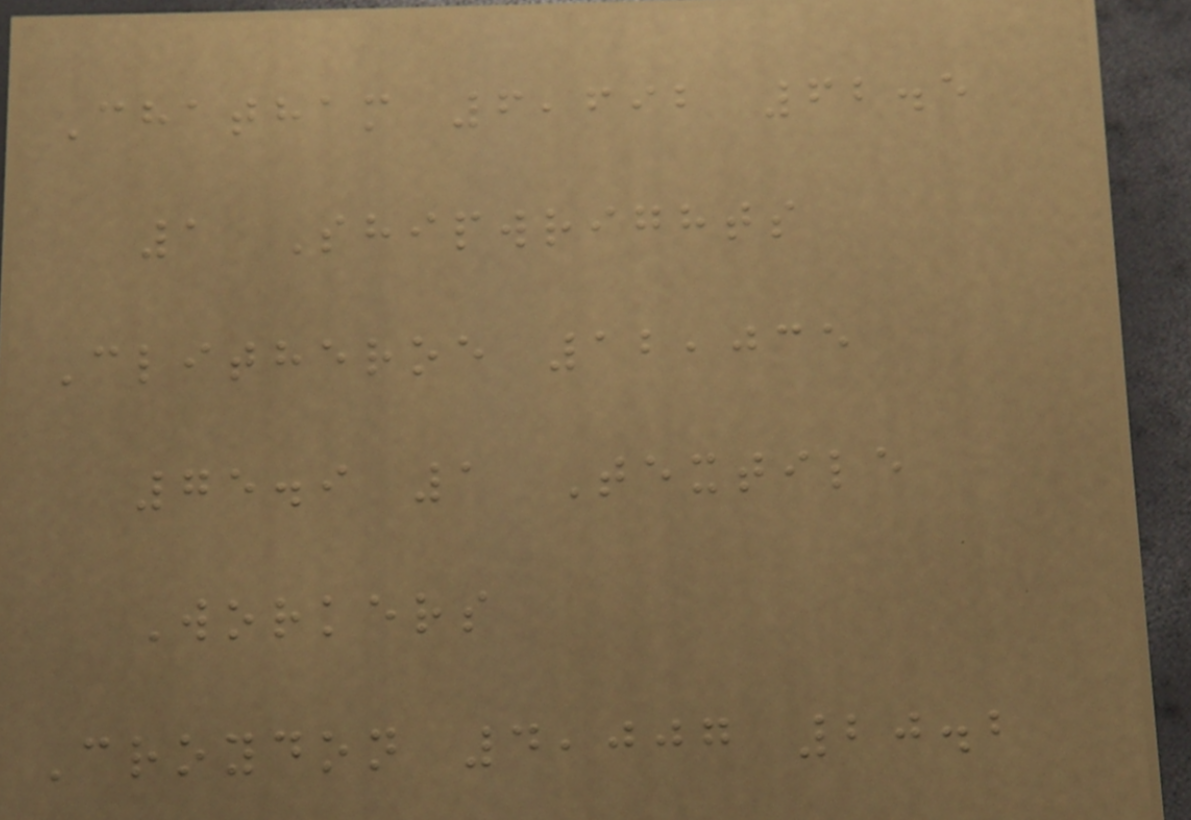Chatham 6,692 62.5
1 Shipwrights
Clitheroe 12,035
75.9 1 Textile
Workers
Croydon 4,007 20.2
